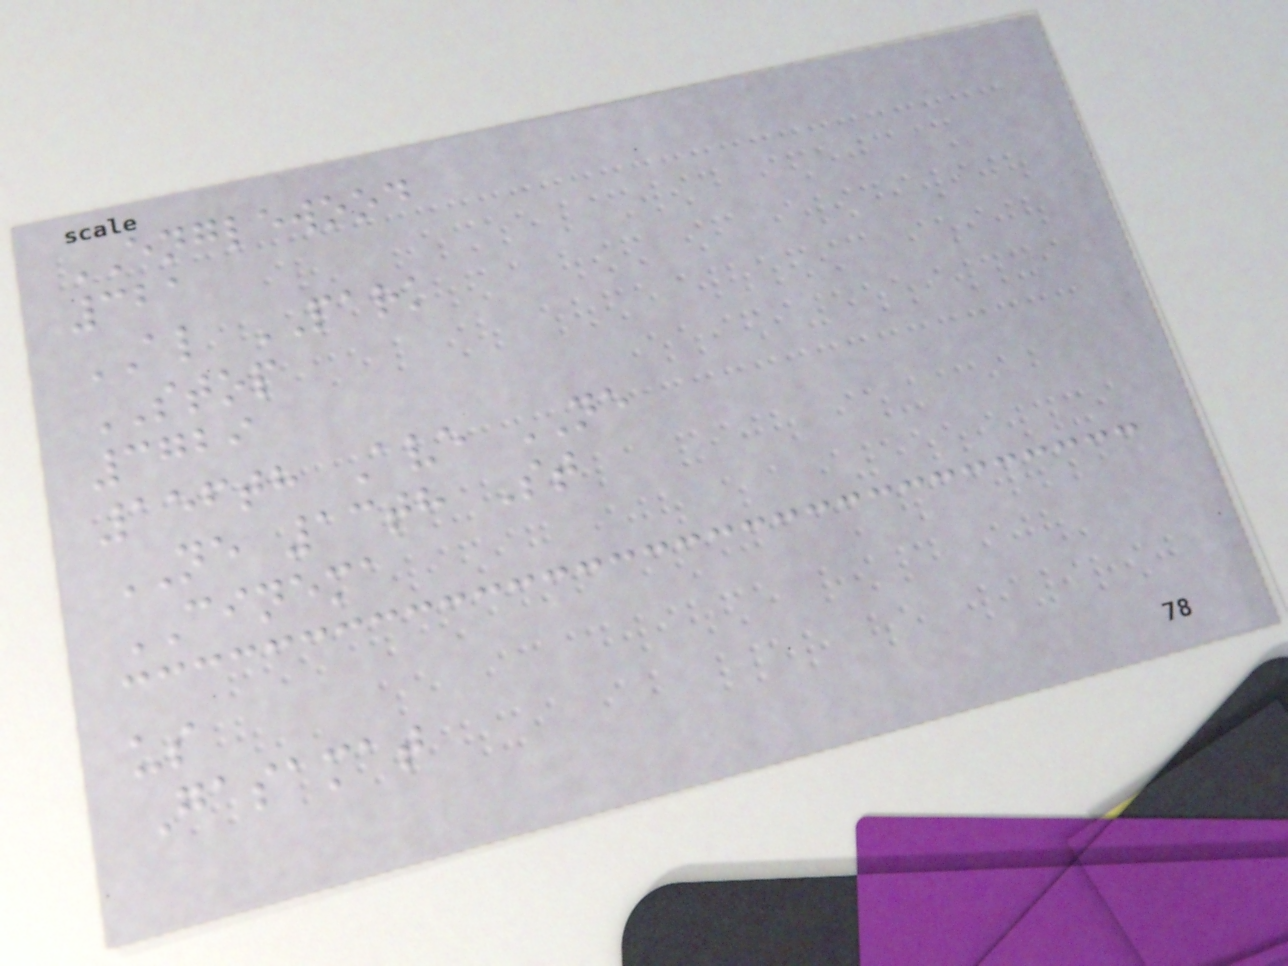ENGLEWOOD
321
AL PARK
STOP
3729
156th Ave NE
NE 13th St
CINEMA
us
Gasamat
